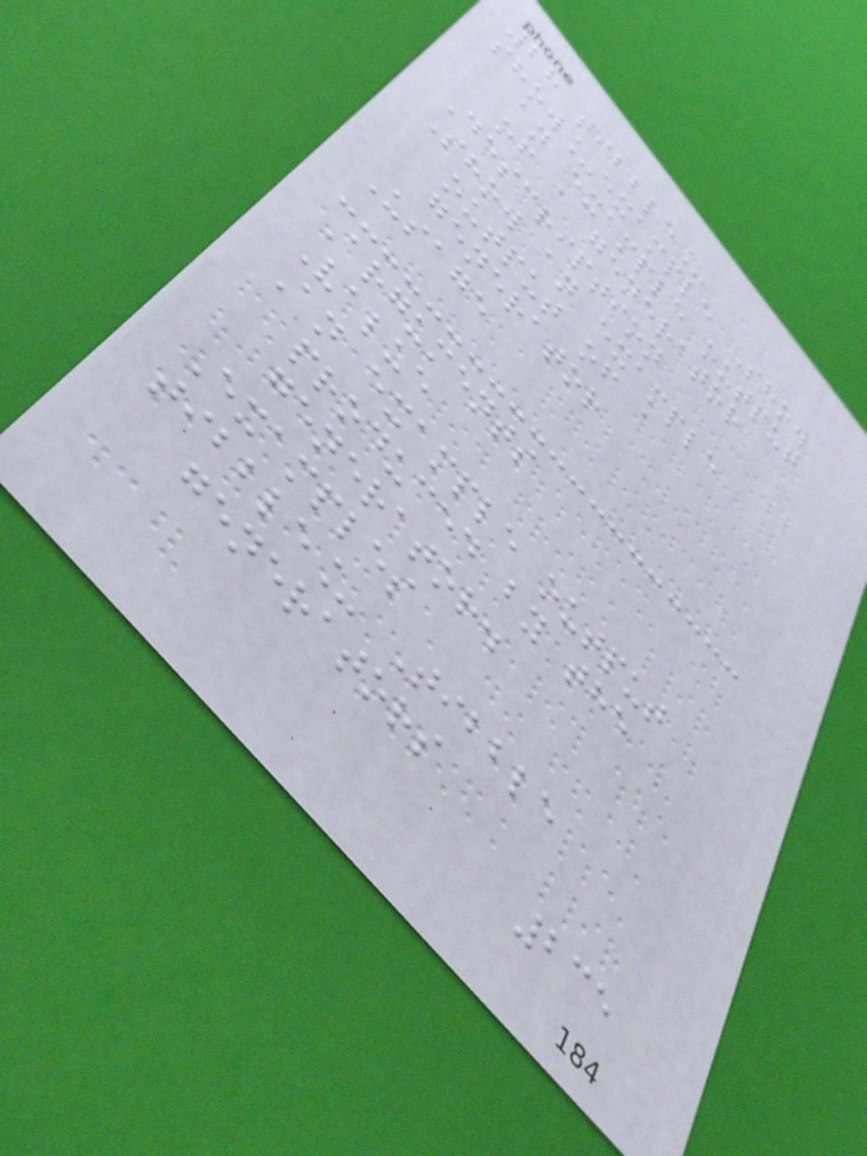28 tibble_
show_example Show
an example output
of a generator
Description
Show an example
output of a
generator
Usage
Arguments
Value
An example output
produced by the
generator.
Examples
tibble_ Tibble
generators
235
